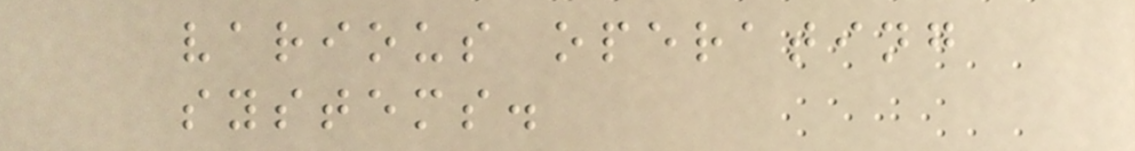various operating
systems.
